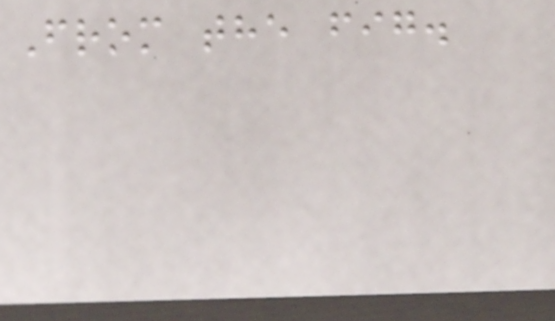From the fig.
